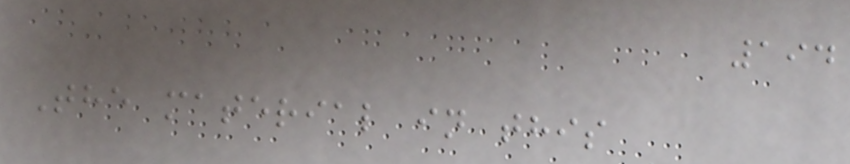194
The material in this
